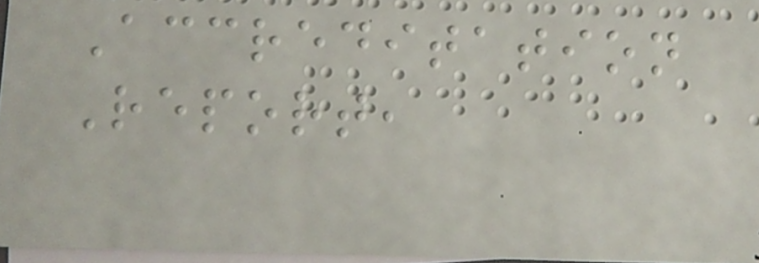Accreditation
Report,
